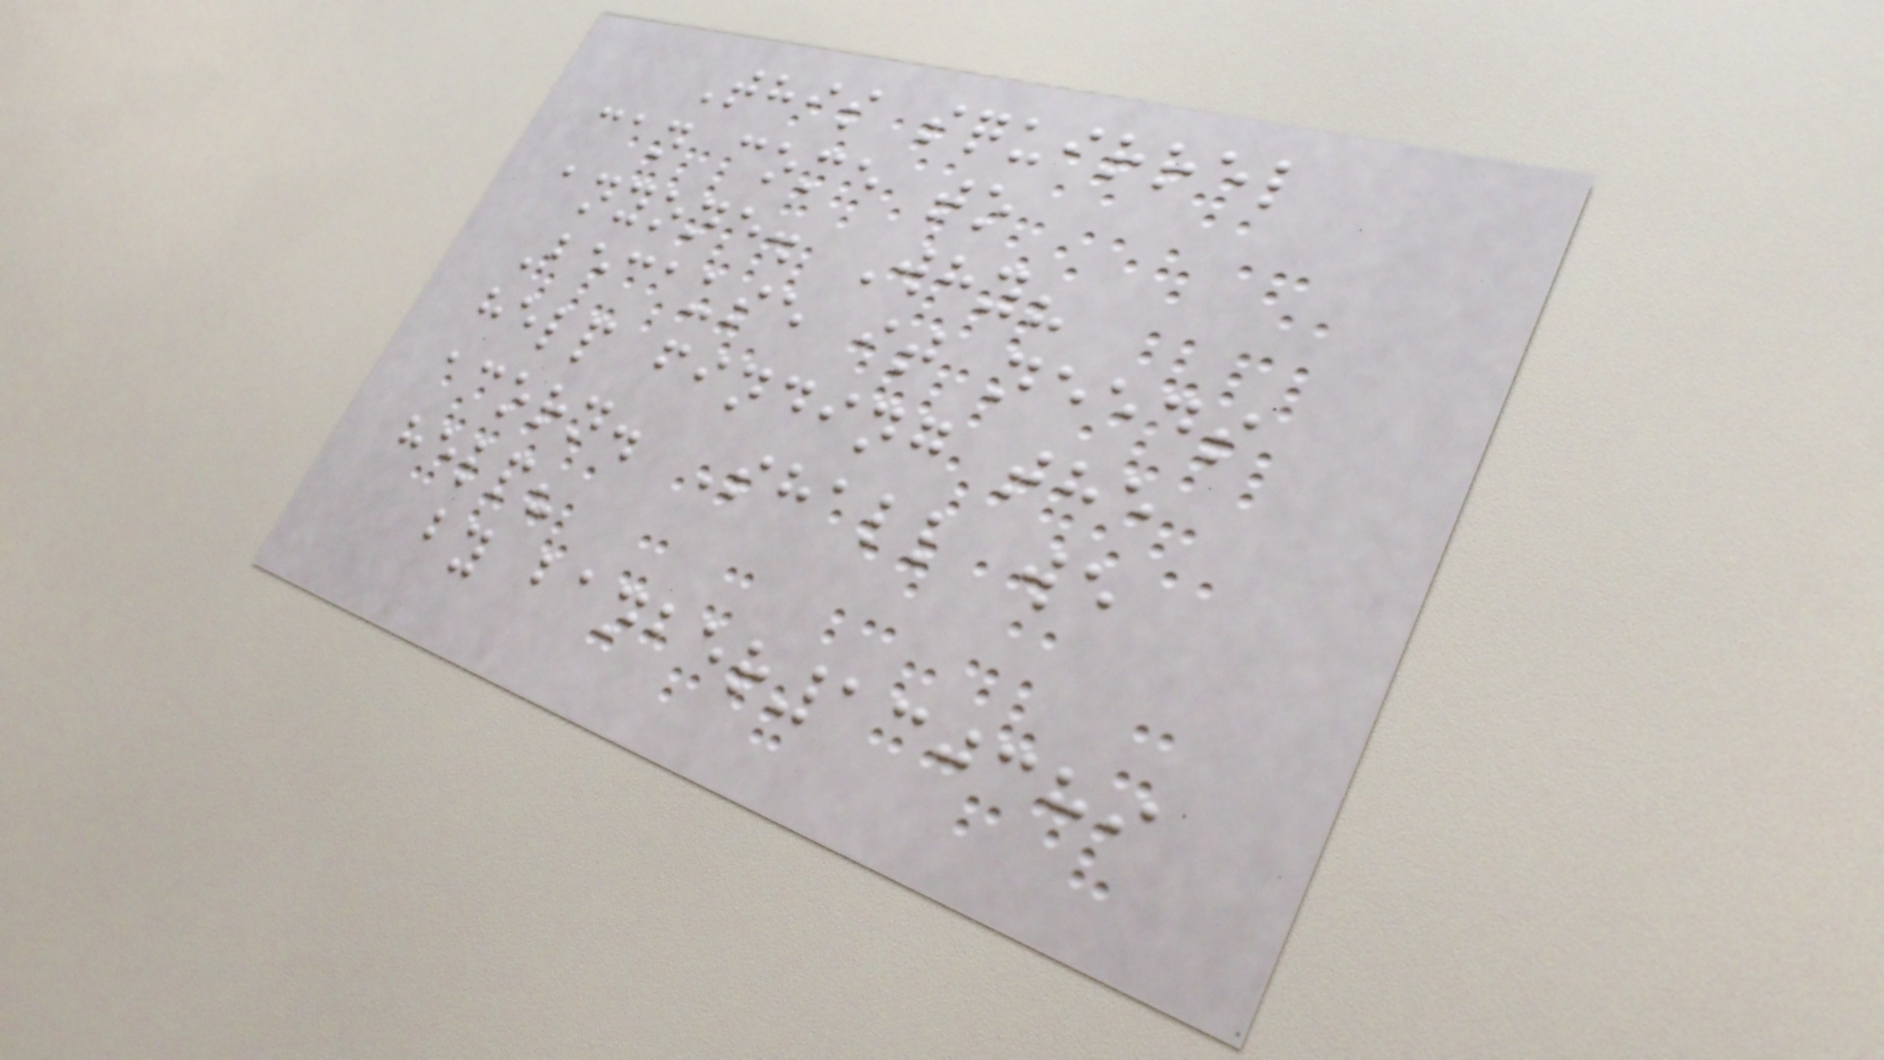This squirrel
can come to
anyone. Why?
Because it needs
help finding the
acorn. Shall we
help?
by banber130389
